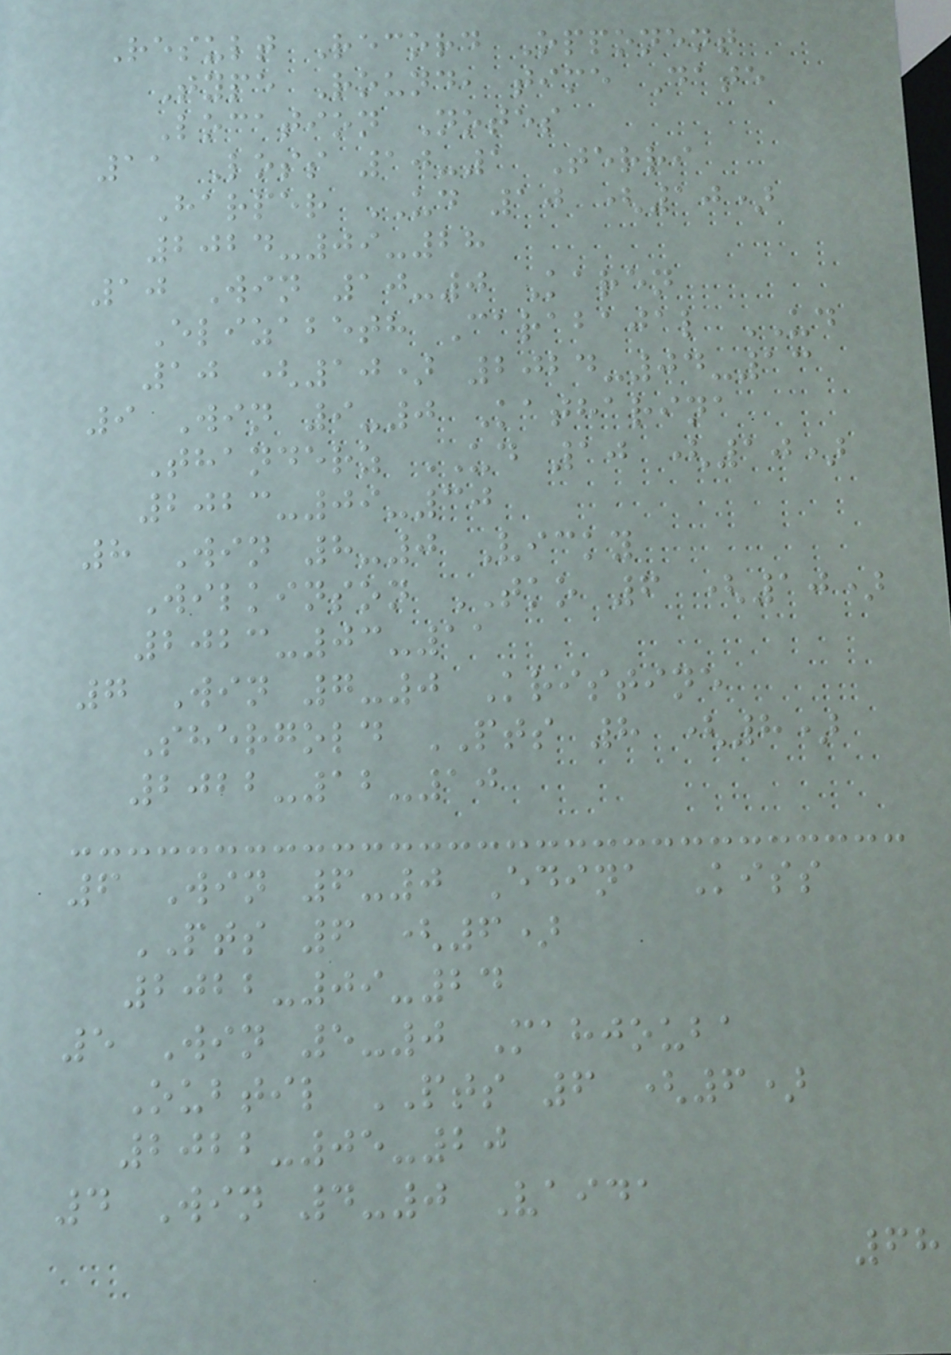Result Record Opponent
Type Round, time Date
Location Notes
11 Loss 10-1 Terri
Harper UD 10 (10)
2024-09-28
10 Win 10-0 Karen
Elizabeth Carabajal UD
10 (10) 2024-04-13
9 Win 9-0 Katharina
Thanderz UD 10 (10)
2023-09-30
8 Win 8-0 Vicky
Wilkinson TKO 6 (10)
2023-03-11
7 Win 7-0 Kristine
Shergold PTS 8 (8)
2022-12-10
6 Win 6-0 Edina Kiss
PTS 6 (6)
2022-09-24
5 Win 5-0 Mahjouba
Oubtil PTS 6 (6)
2022-05-20
4 Win 4-0 Vaida
68
